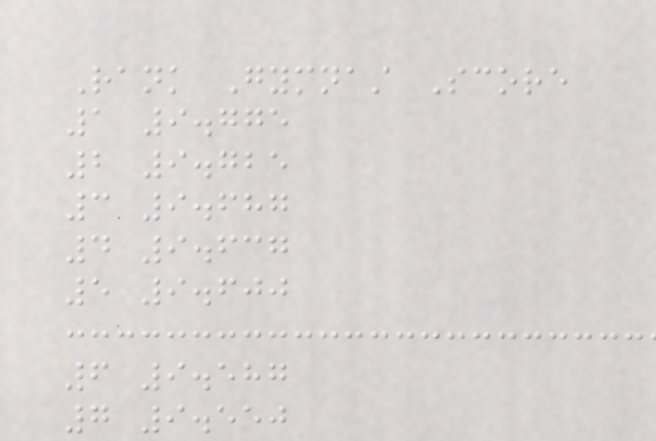Rank Gymnast Score
1 9.775
2 9.725
3 9.687
4 9.637
5 9.600
6 9.587
7 9.550
